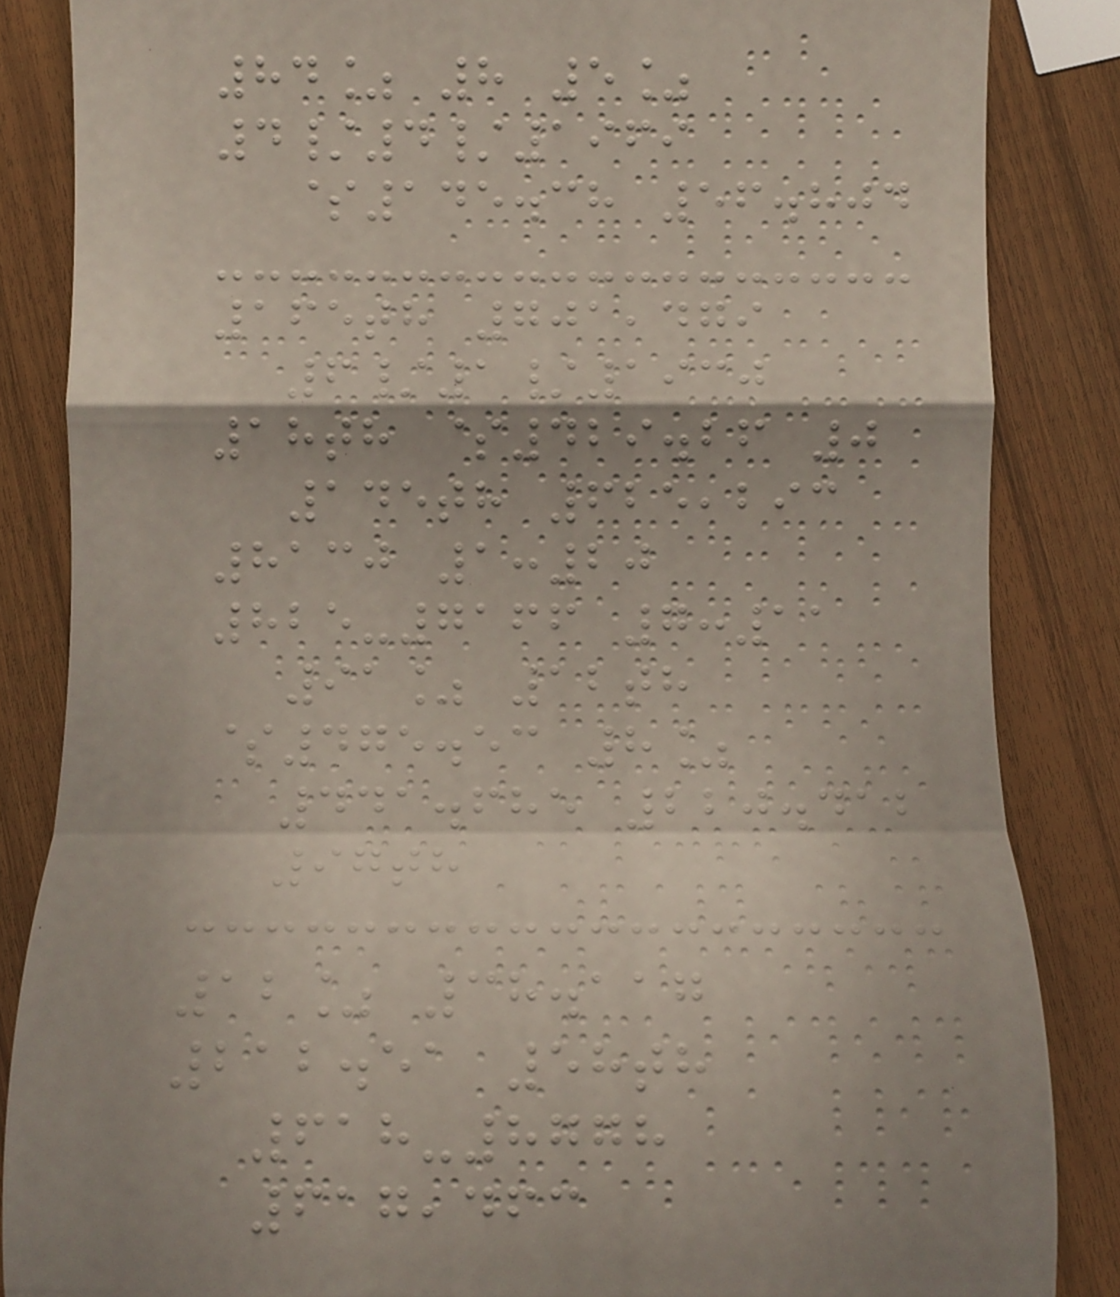84% 8 5%
4/4/1969
$145.38 56.804
165th 701,479
6/1/1930
18th $429.26 0
145th 625,293
8130 1:20
825-7166 7:11
91% 12th
$475.53 8%
441.685 220.412
97th
12% 38.117
212.51 58th
618-8778
617,463
